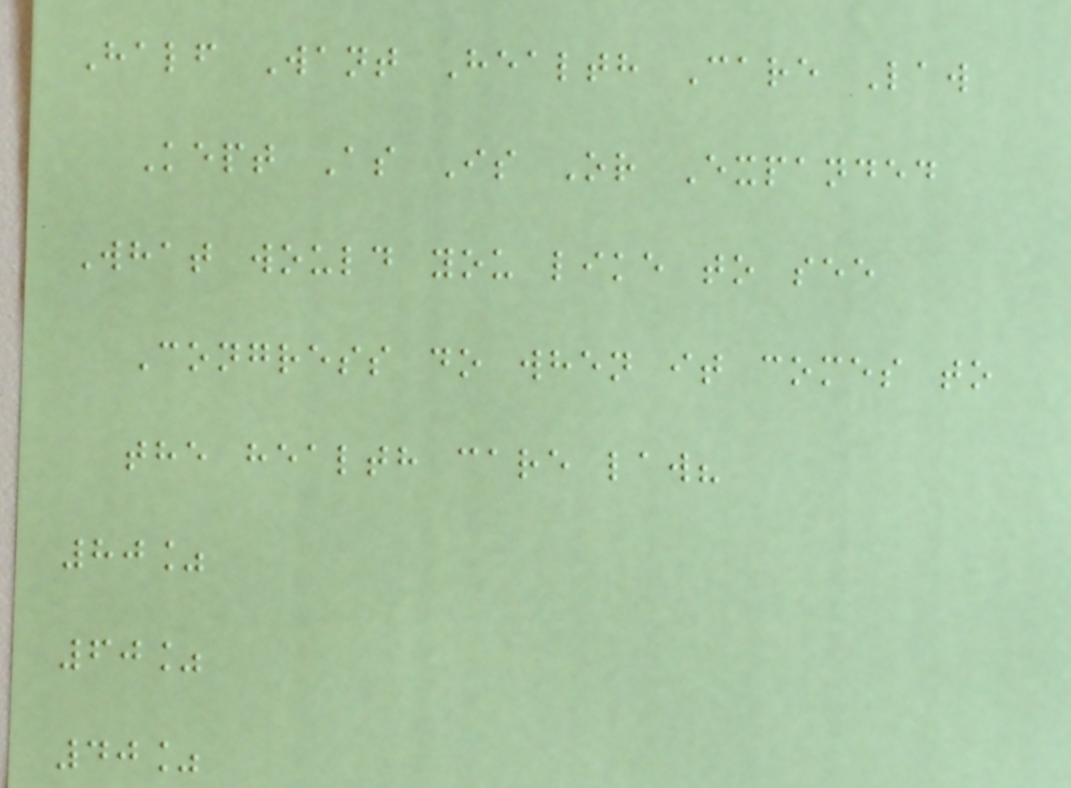Half Want Health Care Law
Kept As Is Or Expanded
What would you like to see
Congress do when it comes to
the health care law?
80%
60%
40%
